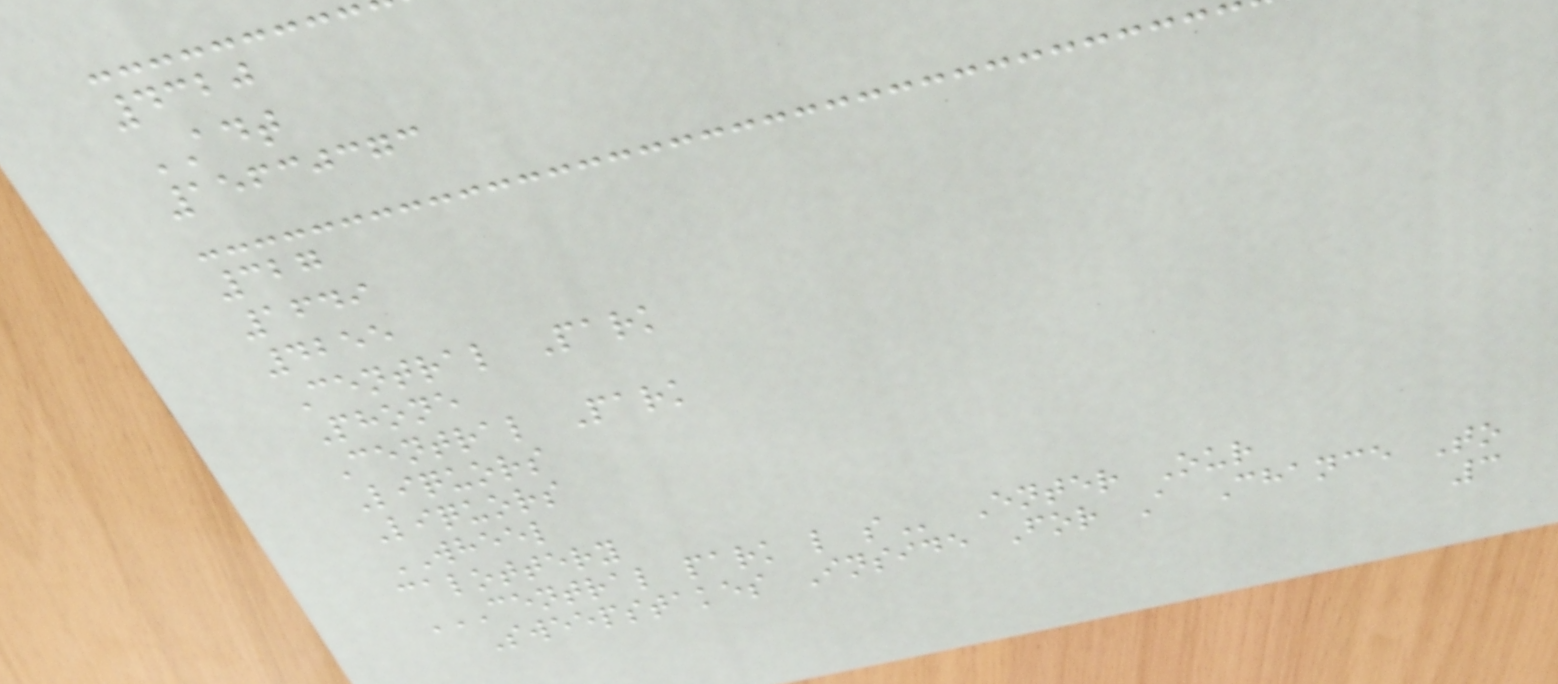4320
ADT
15630373
327
1649
4255
Central Park
Phone
Central Park
Liquors
Liquors
WHEEL
calottery
CENTRAL PARK L S Enter Our
Sweepstakes Inside For A Chance To
3
